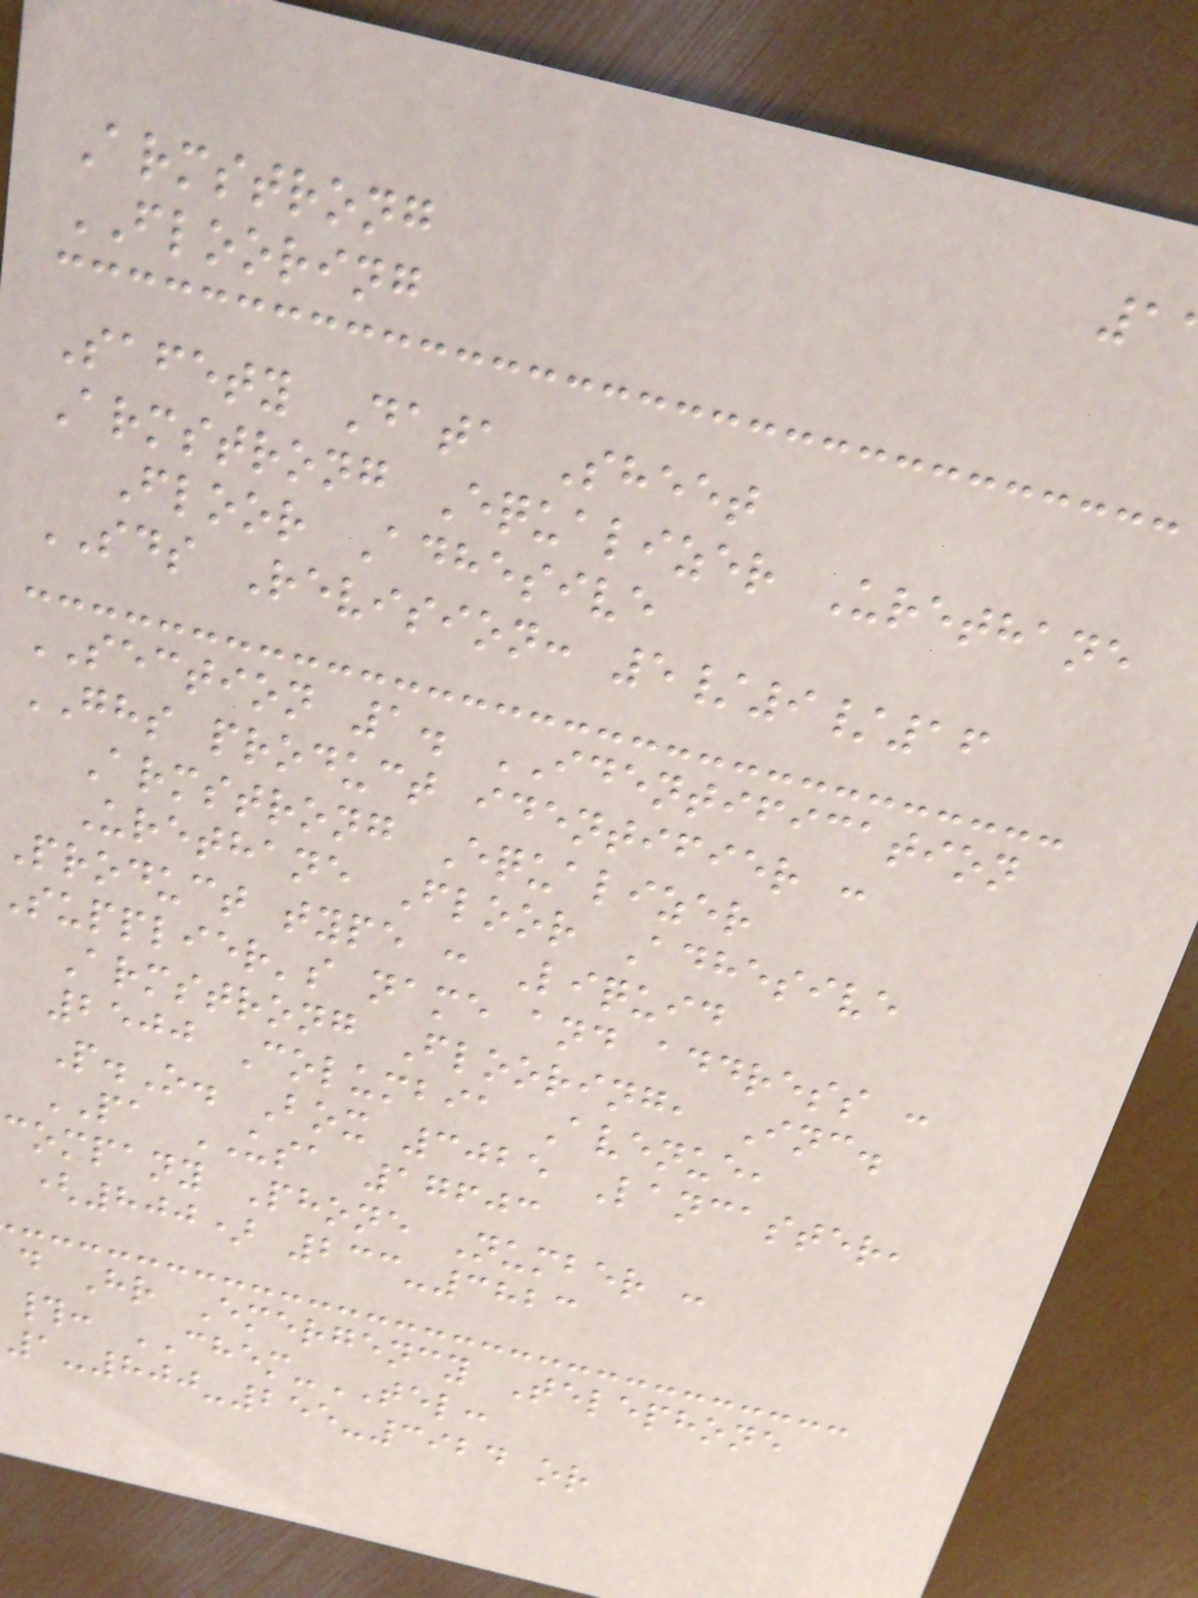Armstrong
FLOORING
Safety Data Sheet
Armstrong Equalizer Urethane
Floor Adhesive
SDS Revision: 5/9/16
SECTION 1. IDENTIFICATION
GHS product identifier :
Armstrong Equalizer
Urethane Floor Adhesive
product type : Liquid
supplier's name and address :
Armstrong Flooring, Inc.
2500 Columbia Avenue,
P.O. Box 3025 Lancaster,
PA USA 17603
company Phone Number :
(800) 233-3823
d Hr Emergency Telephone
#: CHEM-TEL:
1-800-255-3924 or
